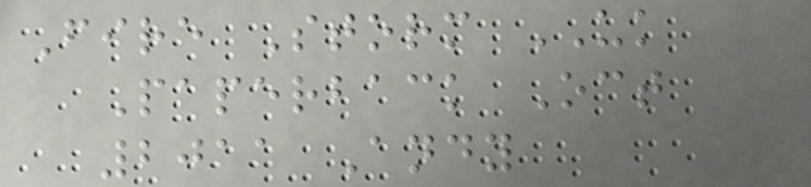Fire Storm UK
Paperback Oct
2011 Andy
